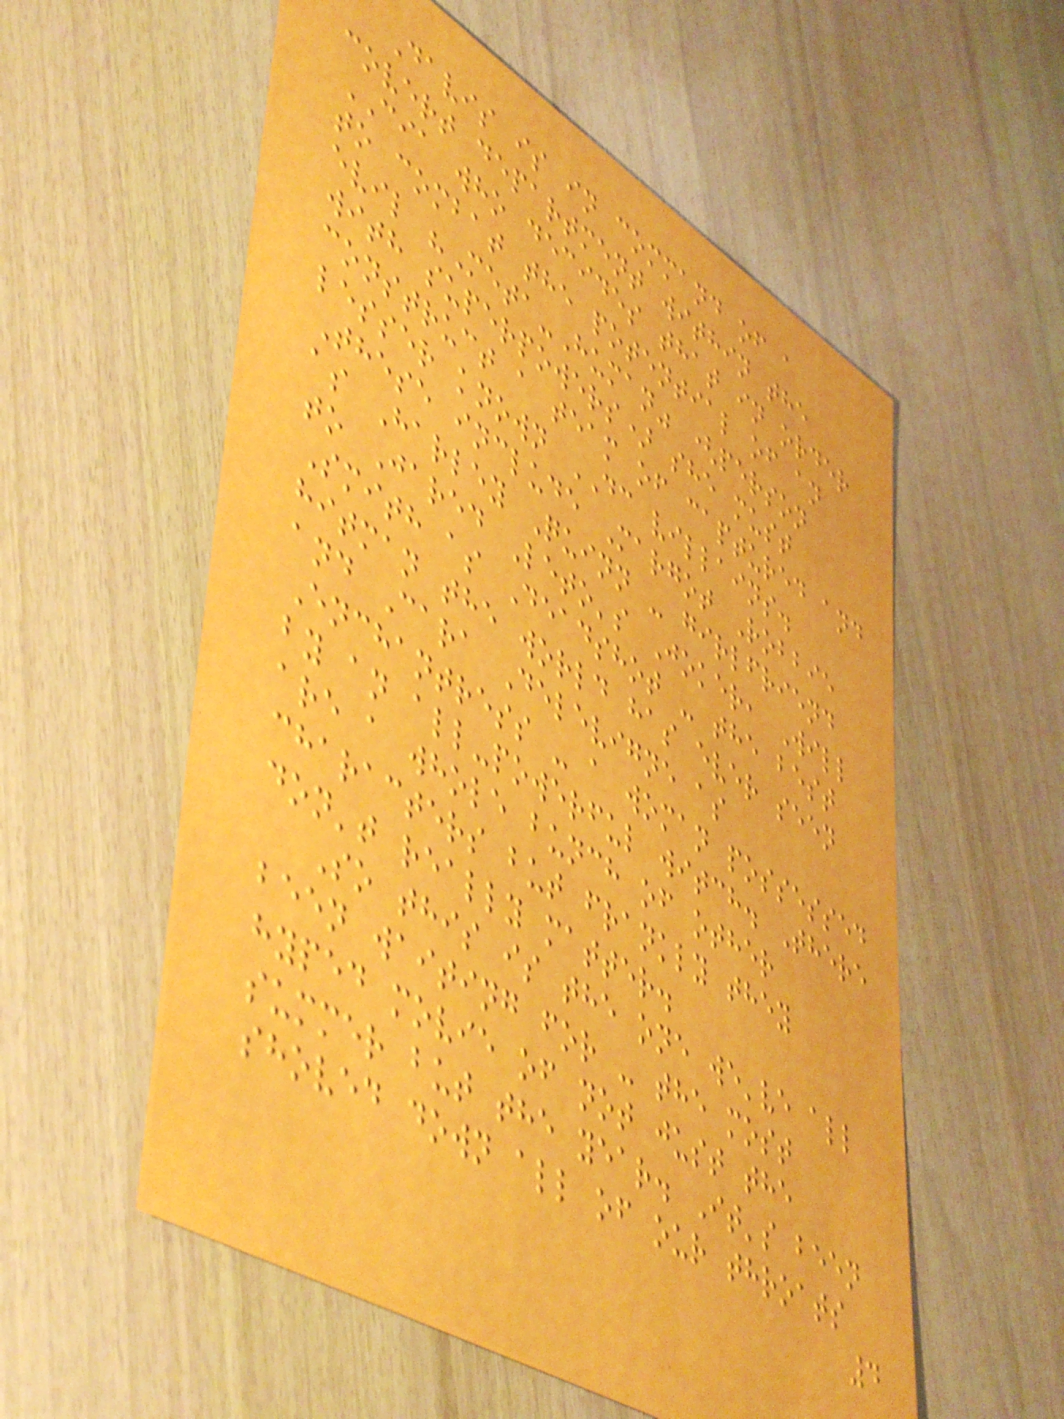Davis is in command of a
covert department within the
CIA who decides that in order
to combat the potential of an
evil "Meta-Human" (person
with superpowers) she must
construct a team of captured and
lesser known DC villains.
These include Margot Robbie
as Harley Quinn - girlfriend
to Jared Leto's Joker, Will
Smith as Deadshot - the best
hitman the world has ever seen
and Cara Delevigne as
Enchantress - a woman possessed
by an all-powerful witch. There
are a whole bunch of other
characters but frankly they
don't really matter.
So this is the one we've all
been waiting for - the most
hyped movie of not just the
summer but the year. It's been
shoved down all of our throats
4
